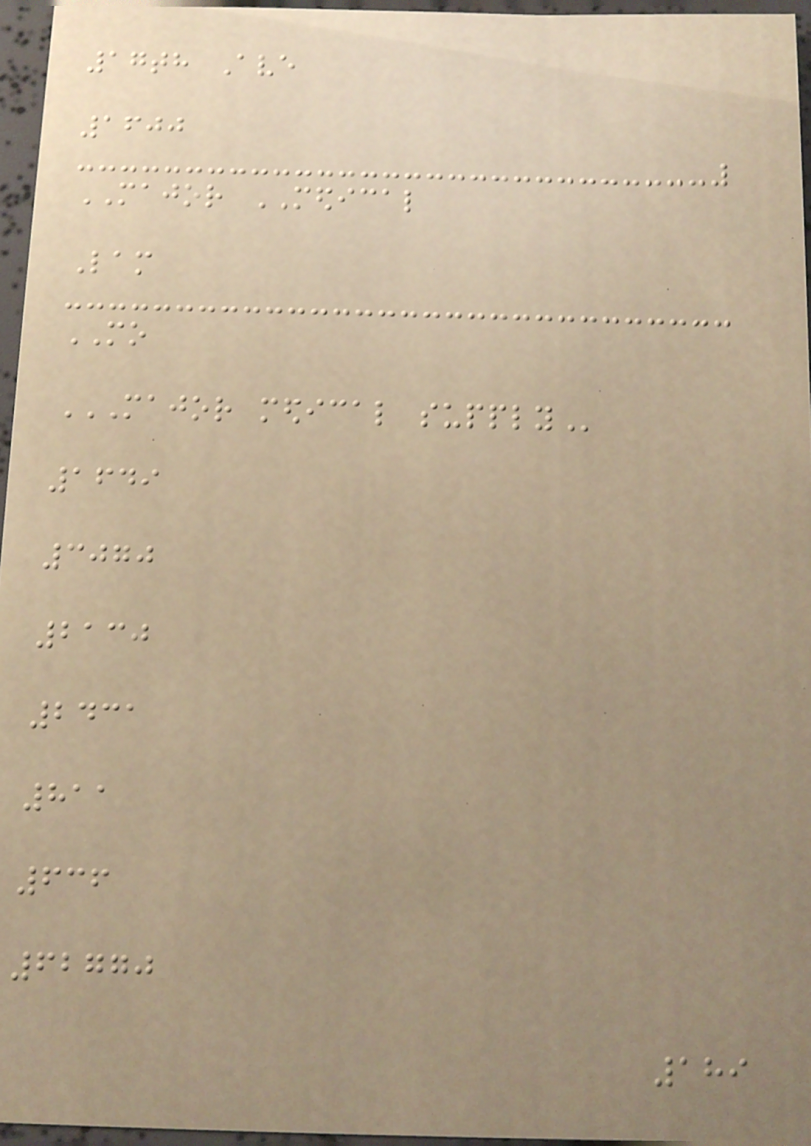17th Ave
1600
MAJOR MEDICAL
Lam
MO
MAJOR MEDICAL SUPPLY
1649
3070
2130
2431
811
636
62770
189
